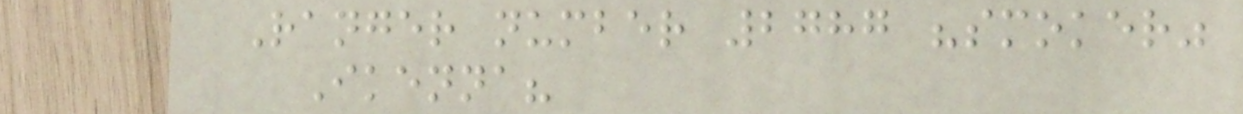Ranger number 2787 "smoker"
Ikenna?
